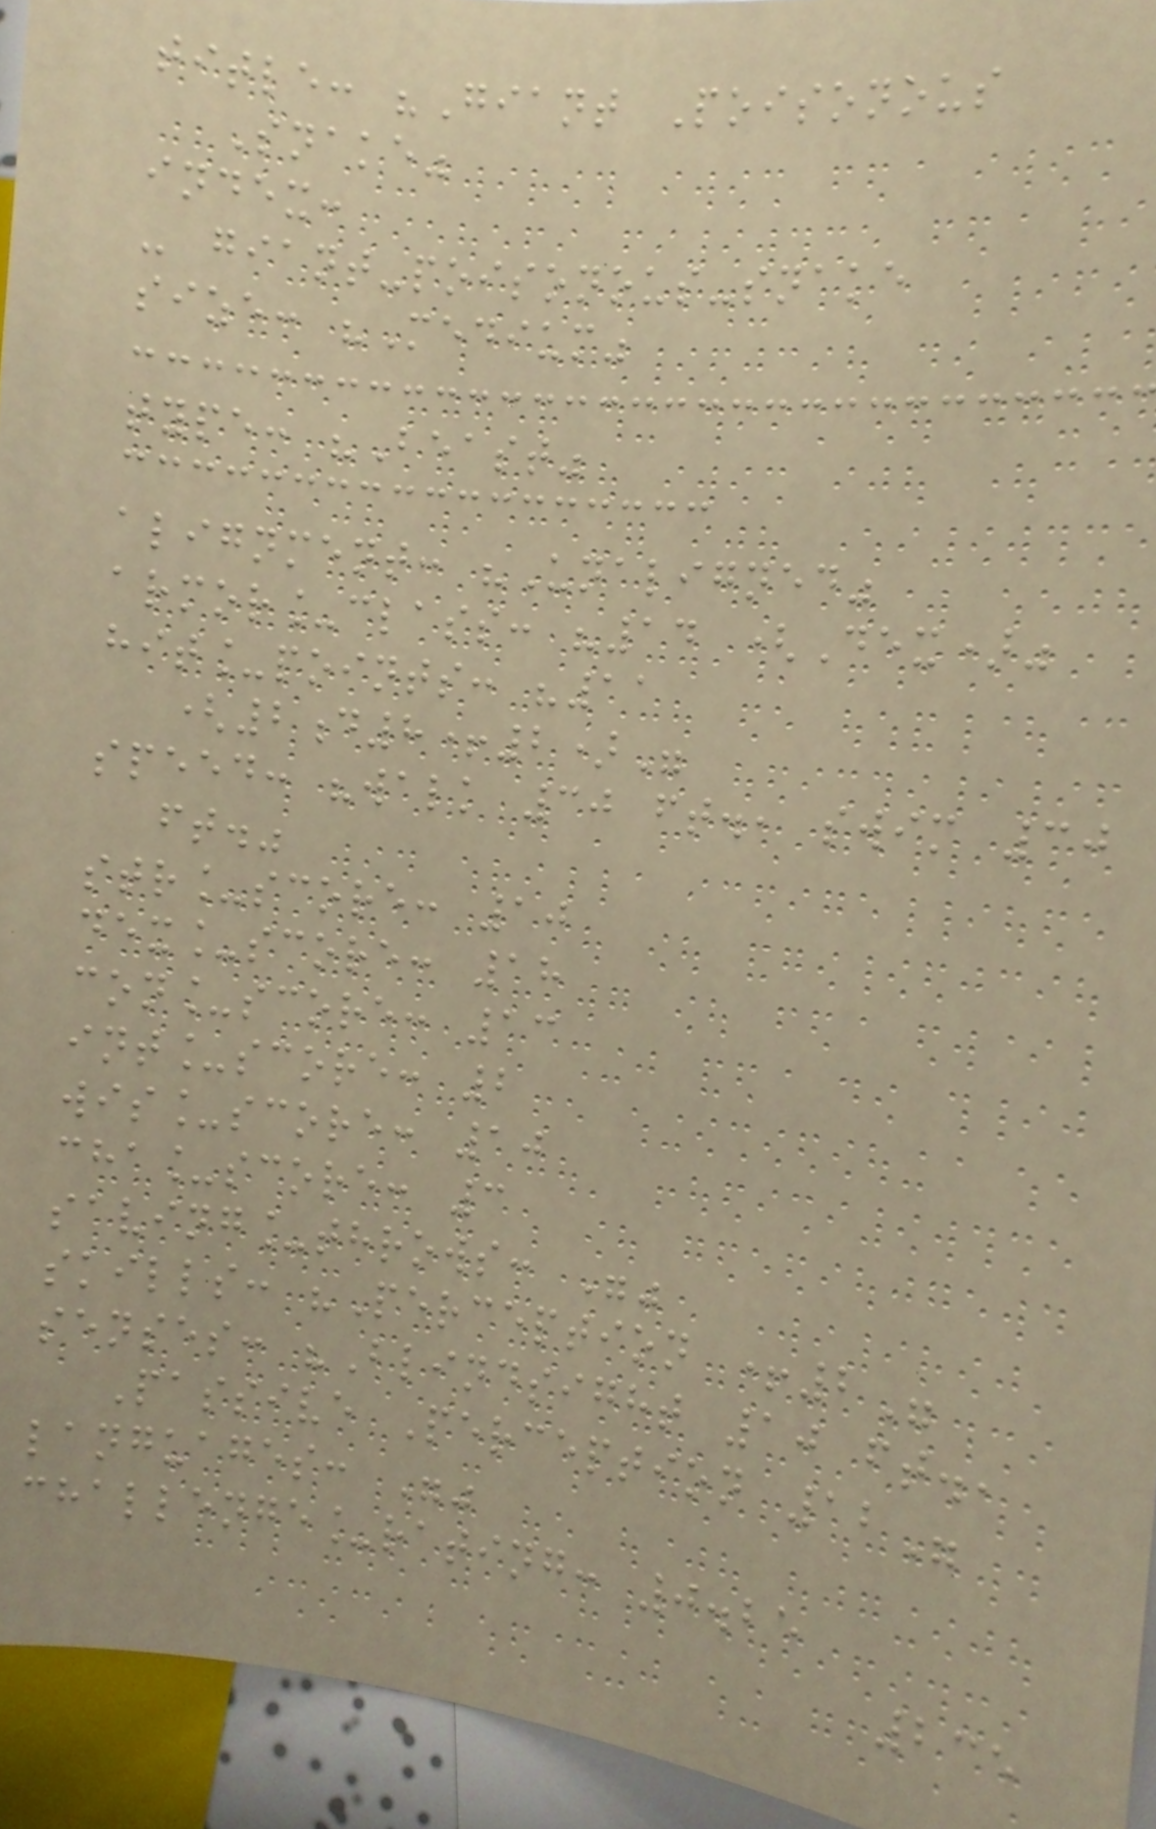title: "Giant Poisonous
Snake"
index:
- giant-poisonous-snake
size: "Medium"
type: "Beast"
alignment: "Unaligned"
armor_class: "14 (Dex)"
hit_points: "11
(2d8+2)"
speed: "walk 30 ft., swim 30
ft."
str_score: 10
dex_score: 18
con_score: 13
int_score: 2
wis_score: 10
cha_score: 3
saving_throws: ""
skills: "Perception +2"
senses: "Blindsight 10 ft.,
Passive Perception 12"
languages: ""
challenge_rating: 0.25
235
